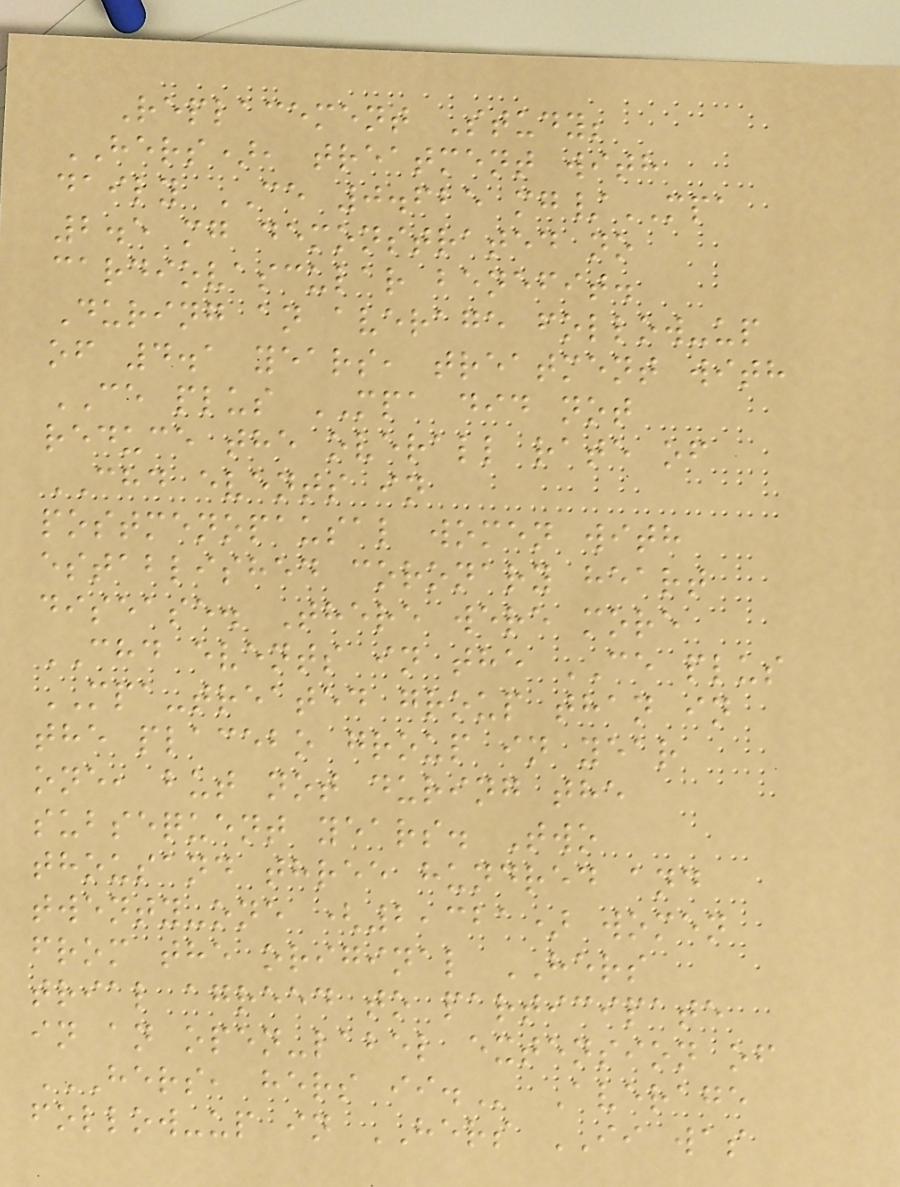Replacement Study;
HERS), treatment with
daily CE 0.625 mg/MPA
2.5 mg demonstrated no
cardiovascular benefit.
During an average follow-up
of 4.1 years, treatment with
CE plus MPA did not
reduce the overall rate of
CHD events in
postmenopausal women with
established coronary heart
disease. There were more
CHD events in the CE plus
MPA-treated group than in
the placebo group in year
one, but not during the
subsequent years. Two
thousand three hundred and
twenty-one (2,321) women
from the original HERS
trial agreed to participate
in an open-label extension of
HERS, HERS II. Average
follow-up in HERS II was
